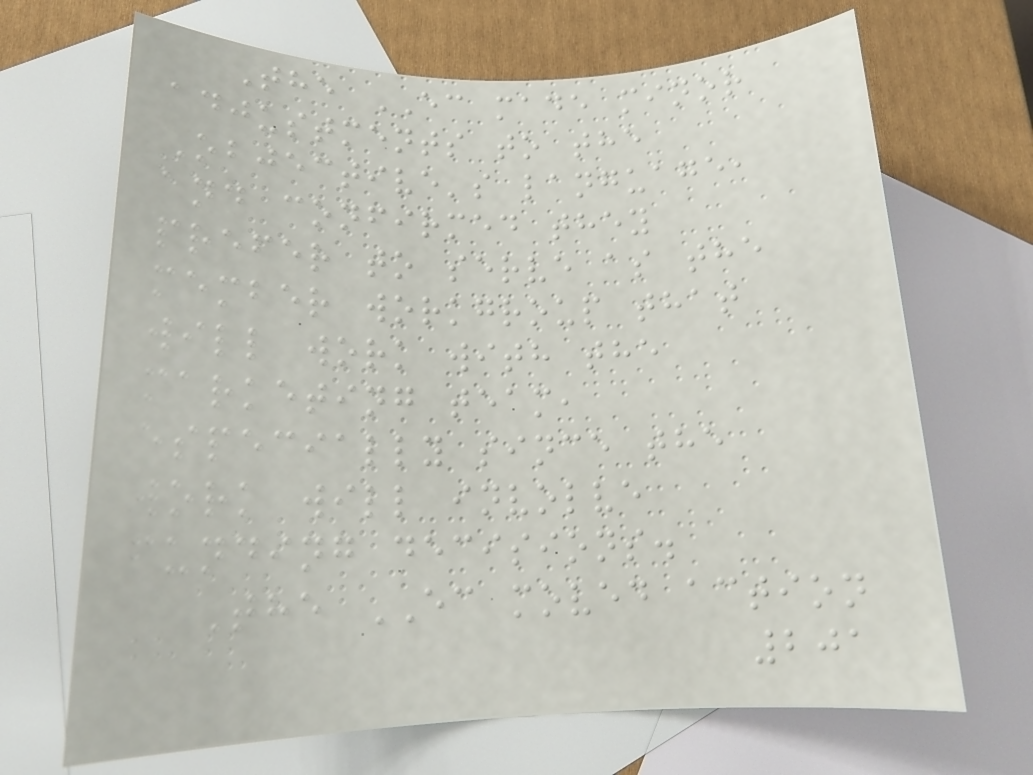The EC made minor
adjustments to the
Objective's language,
and confirmed they
prefer to serve as the
member workgroup that
will work with the
marketing team,
especially since the
work will involve
funding decisions.
The EC moved action
201
